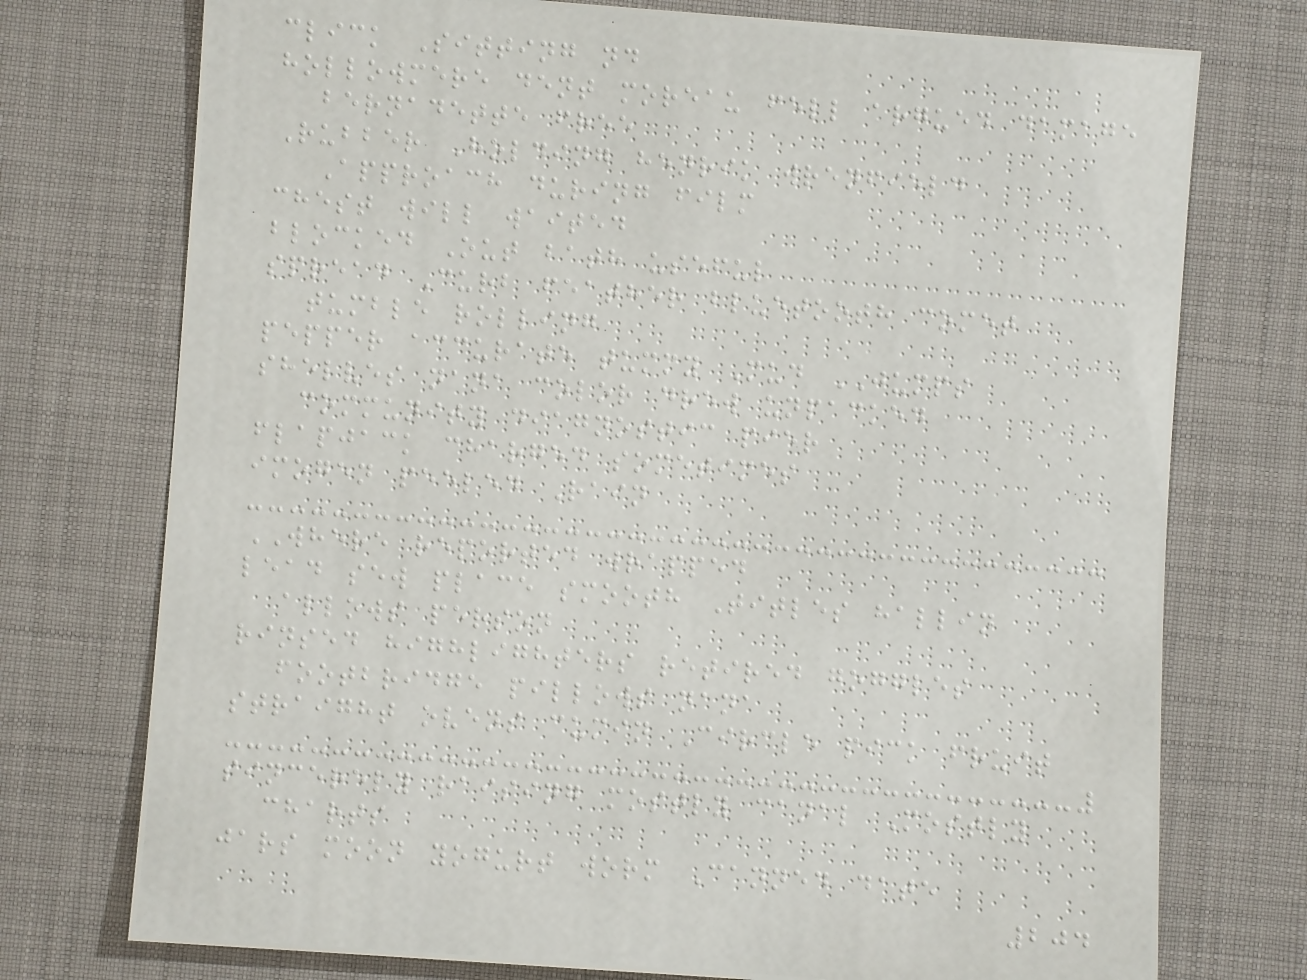click Sitting nd
hollowmere dent moreau fell argued damage
bernadette free
Rubber Holding henrik wrenfield
Approach during film
chest will waited
blocked Out bath useful
spread Curb feather bluetooth comet
tumble rolling
pepper accurate tummy Mud JUMPS
shelves nana color drew unpacked
community diagnostic pier
flapjack charged sometimes
imogen peeled Rain
WHERE reported wrapped
lead sew place smooth Titles hallin
allows person
rinsed highlighters retired goggles
footbridge pillows nana
straight ovens cumin Circle pick fruit
sincerely raising mostly canal Mostly
charts
jars moon yogurt worm Canned date
204
